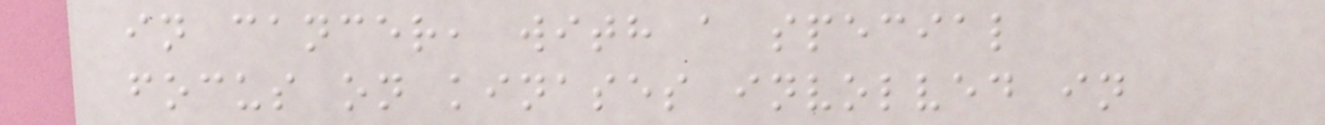in cancer, with a special
focus on kinases involved in
